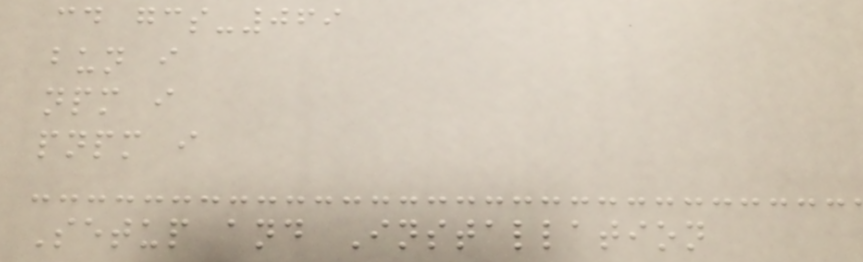cd gcs-069
bun i
npm i
pnpm i
Setup and Installation
